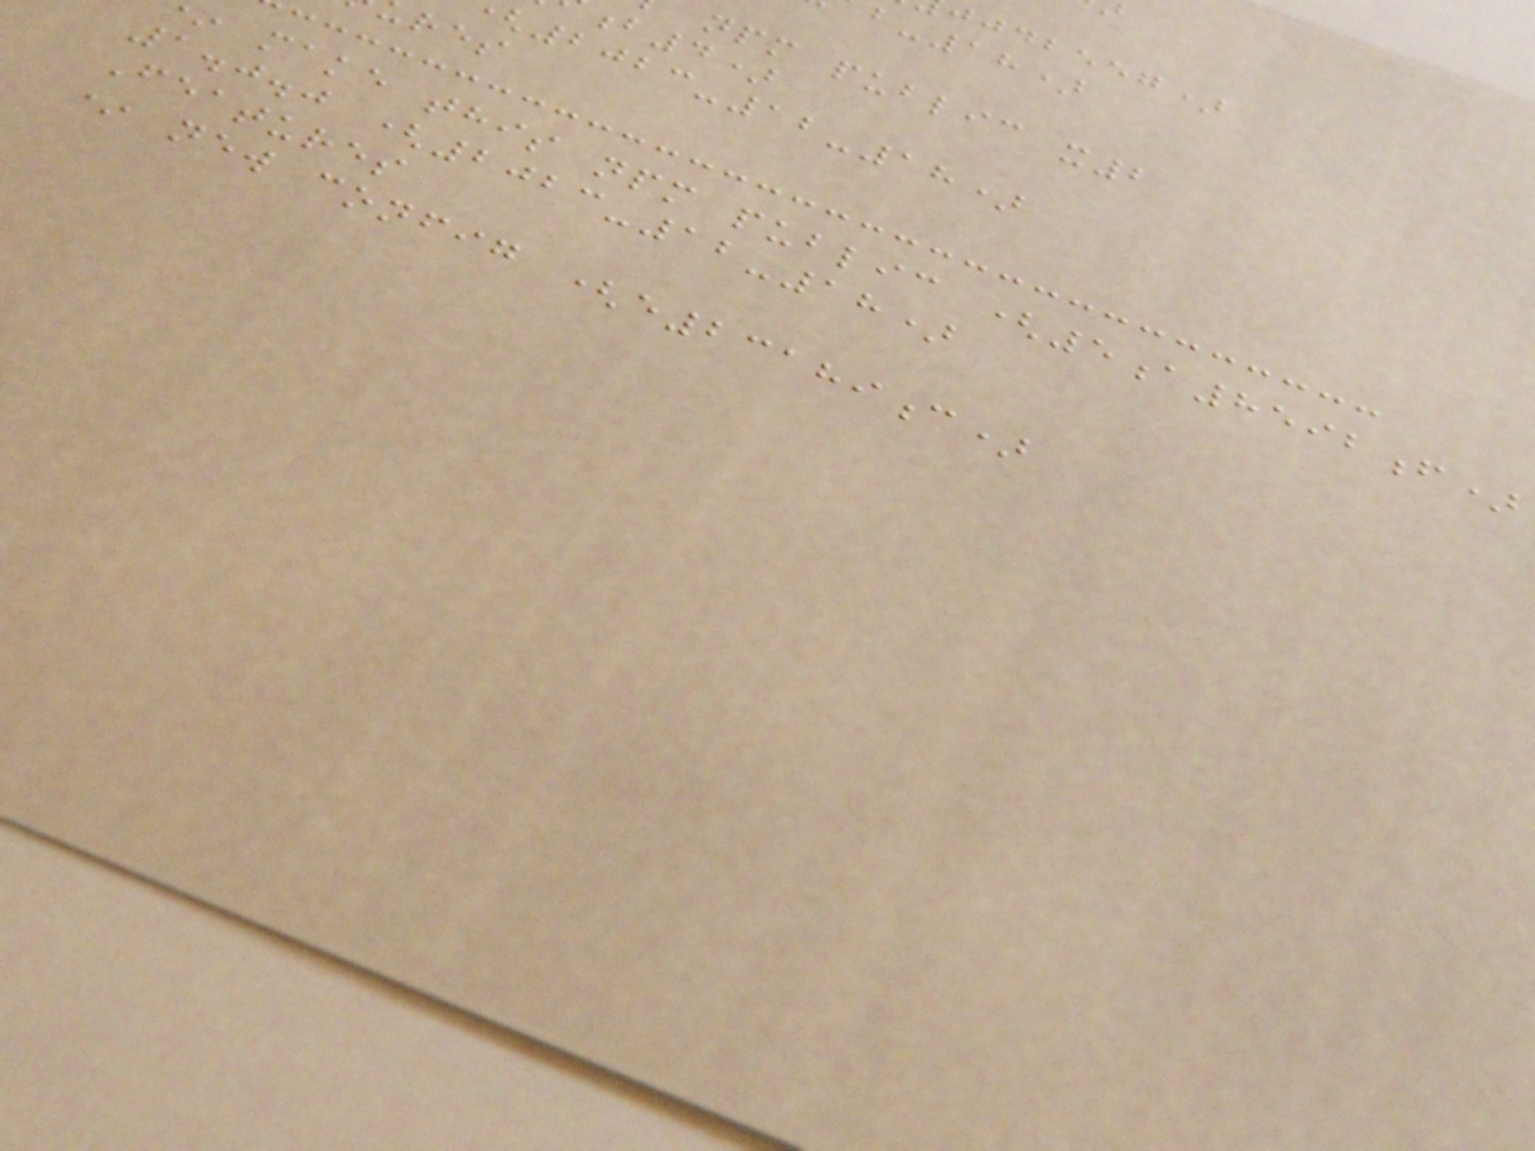jjdbeeg)
-18)
npm public x2
b4)
2023-12-18)
make this npm public (5a8592f)
1.0.0 (2023-12-18)
Features
* new config (e23189c)
